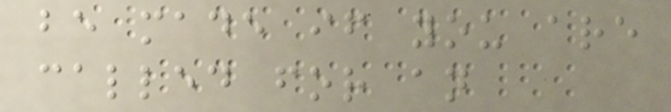be made if you are
called for an
